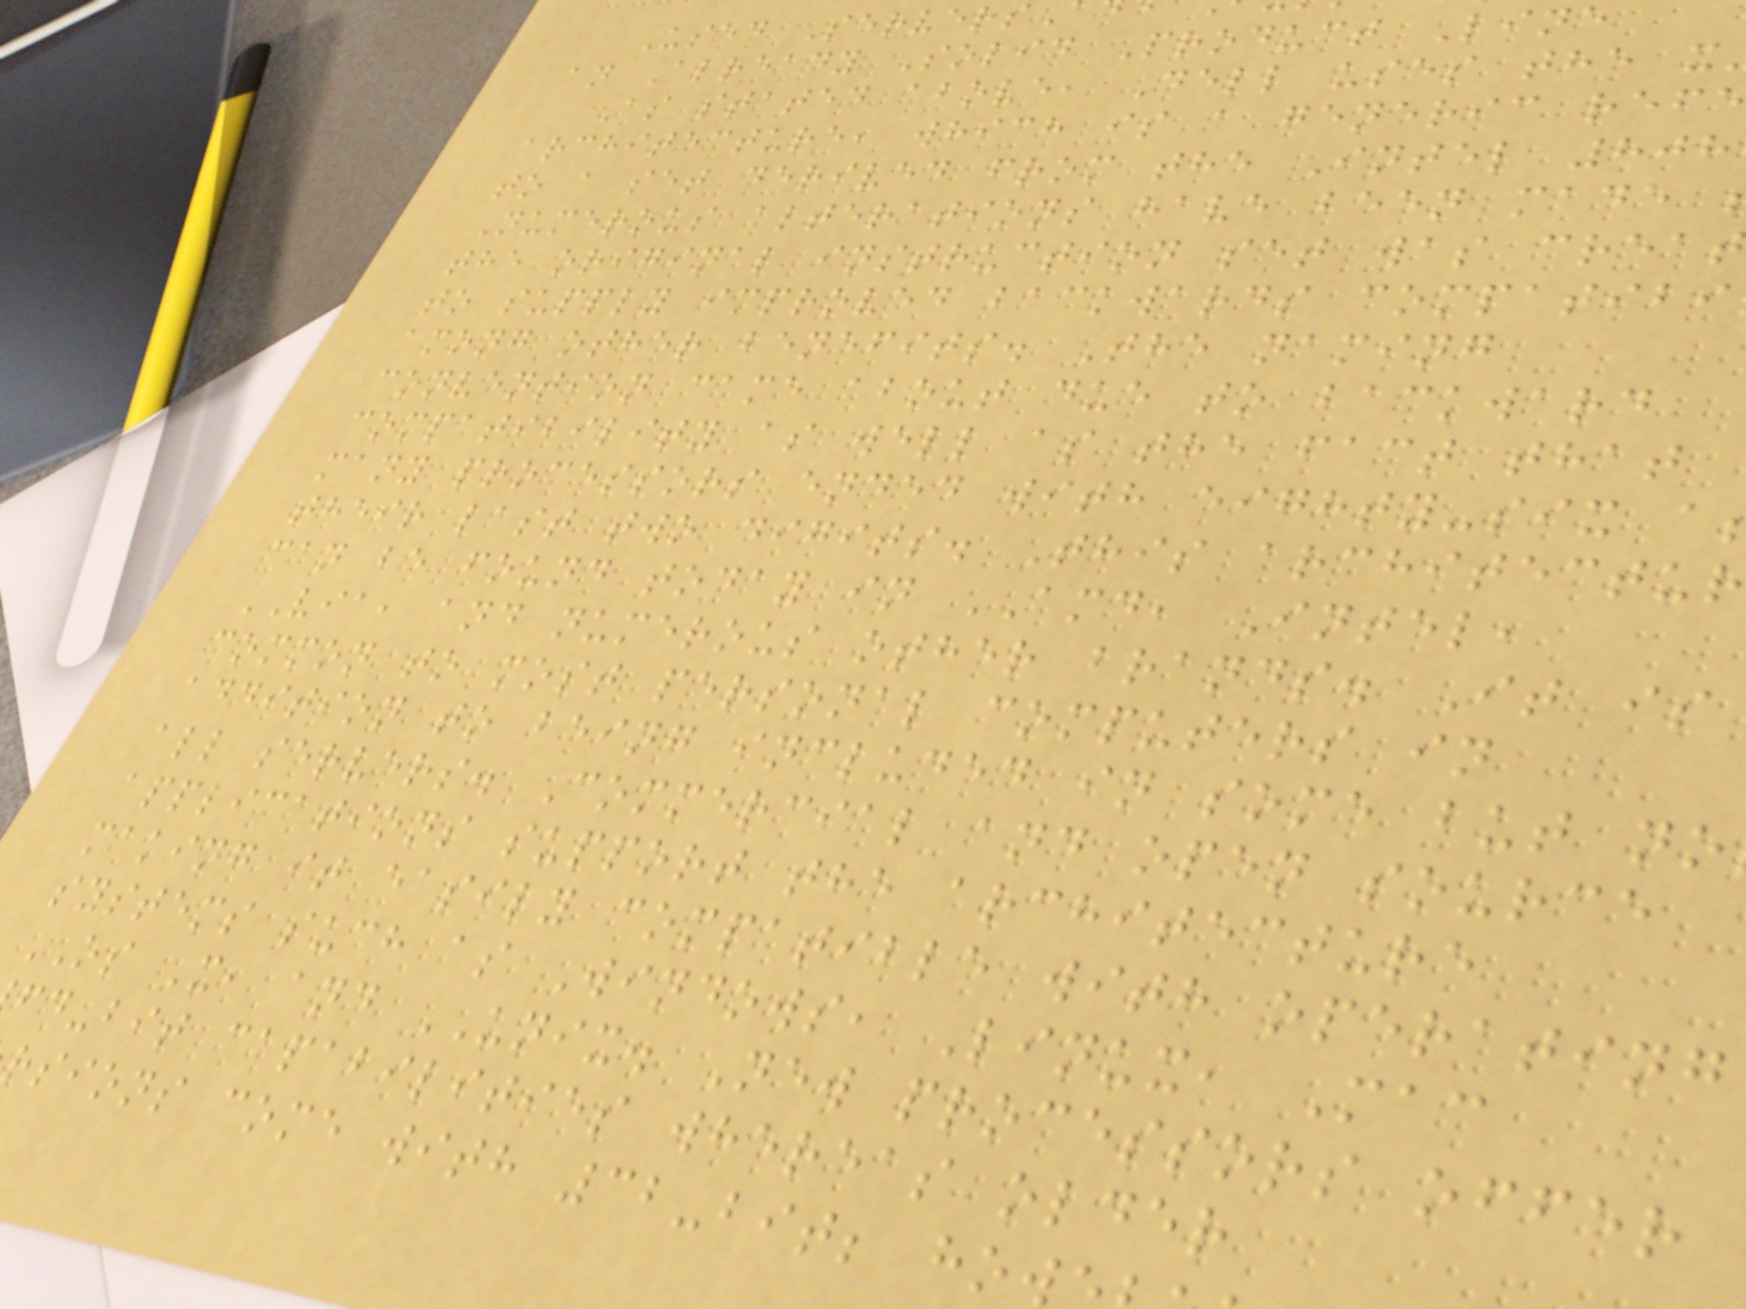Used Servers
an Already Solid Product Line
As stated above, Dell uses the x
architecture, which is a generic ref
to a set derived from the Intel 808
Numerous alterations have been made
the original instruction set was crea
to supply improved backwards compatibi
among other benefits. The naming
convention came about due to backward
compatibility as well as the fact that
many processors ended with eighty-six a
their last two digits. This architectu
can be found today in AMD, Intel,
VIA, and numerous other brands. It is
common to most personal computers in
addition to being included in some but no
all servers. Commercial and open source
applications support the architecture
making it easily compatible with operating
systems such as Windows, Linux, Mac
OS X, and UNIX. New processors offer
fd-bit capabilities whereas older
rsions come with 32-bit; how
